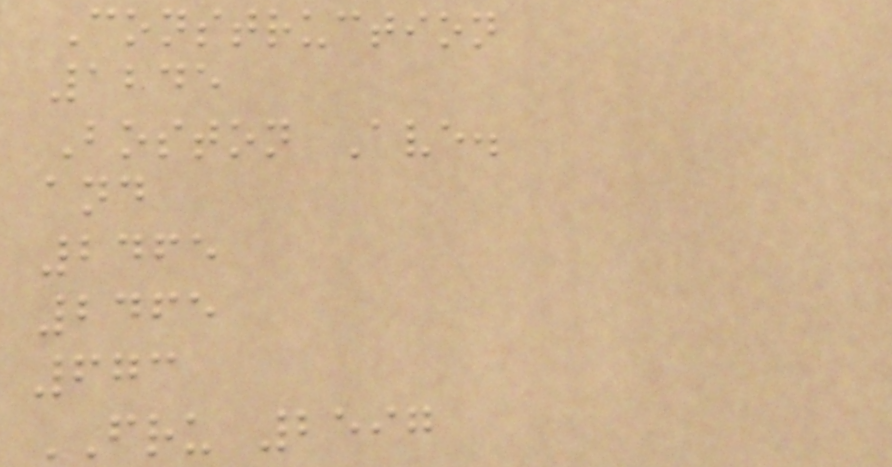Construction
1245
Boston Ave.
and
2465
2465
673
FRU 2597
